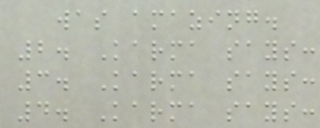was amazing.
2. Karma says:
3. Karma says:
4. Karma says:
